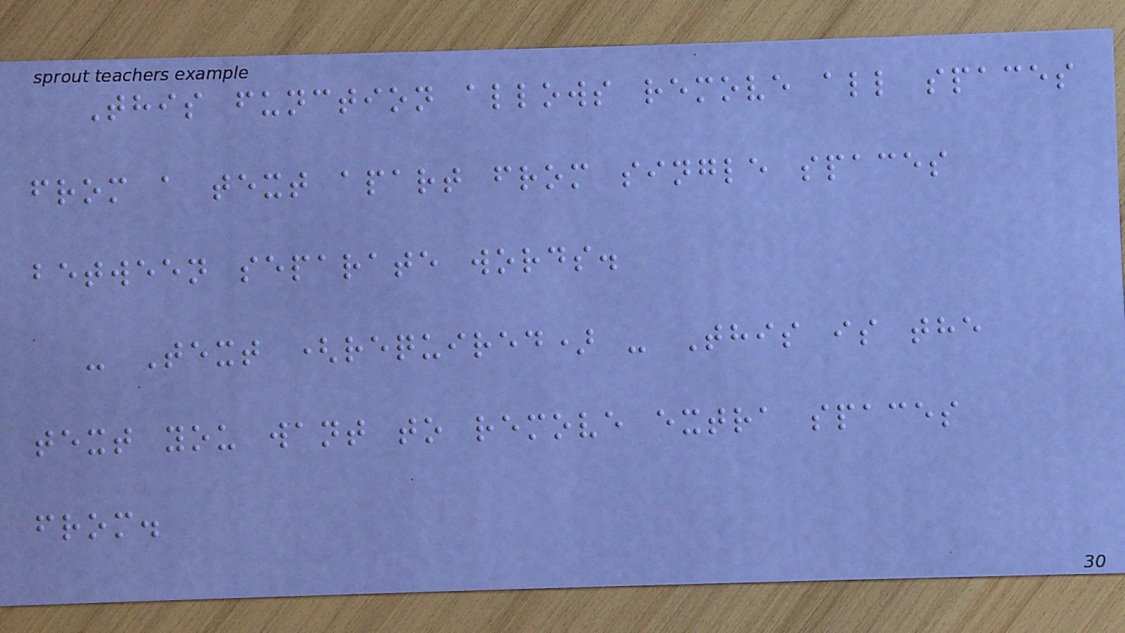This function allows remove all spaces
from a text apart from single spaces
between separate words.
- Text (required) - This is the
text you want to remove extra spaces
from.
